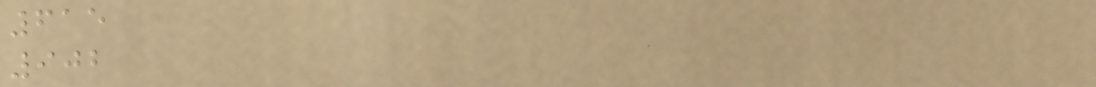615
902
